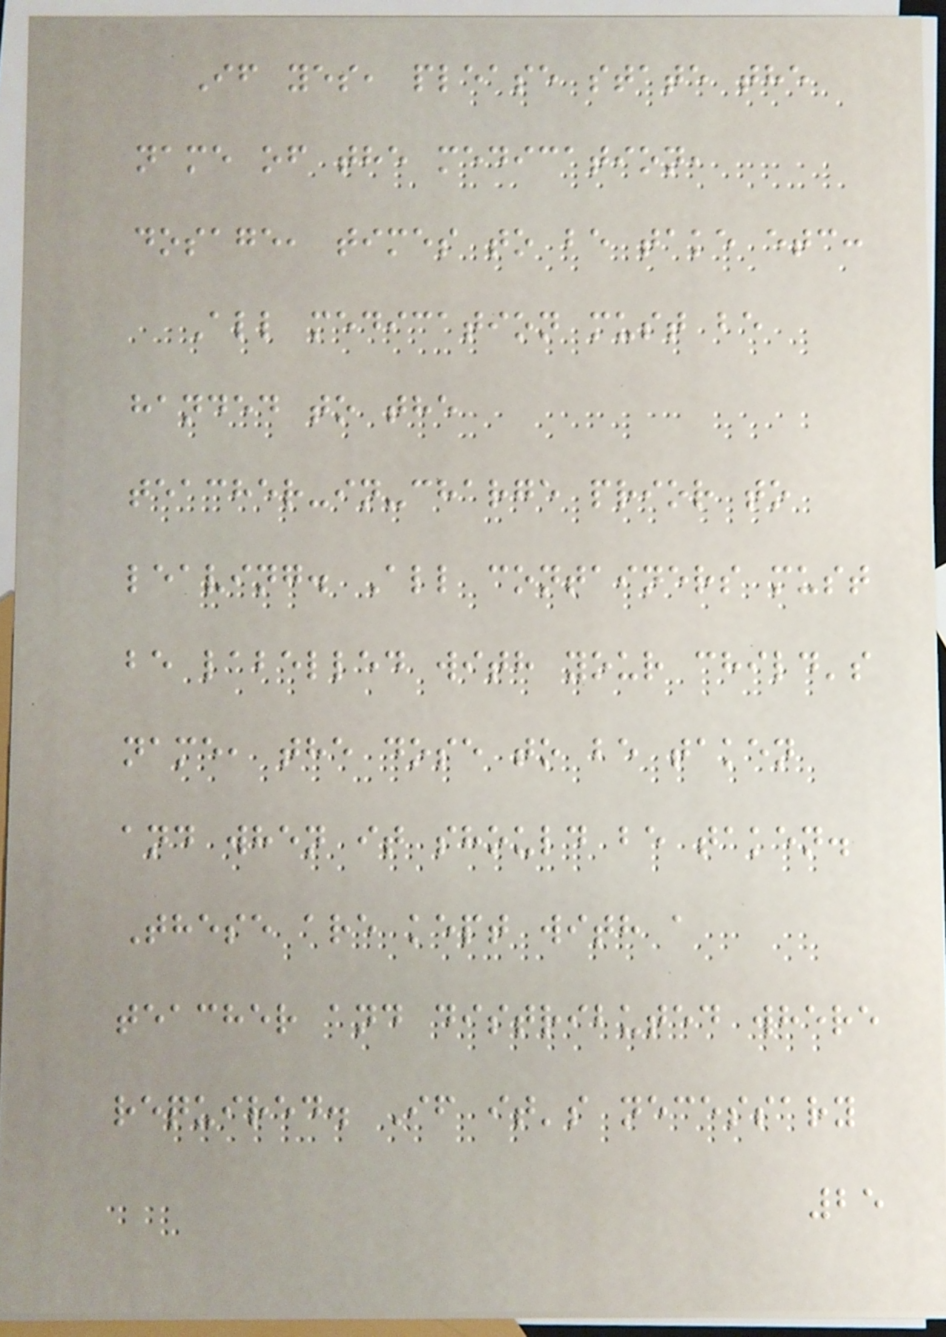If yes, please state the
name of the medication,
dosage, times to be take etc:
All medication must be
handed to the
teacher-in-charge prior to
leaving. All containers must
be labelled with your child's
name, the dose to be taken
and when it should be taken.
These are kept with a
teacher and distributed where
required. If it's necessary
25
